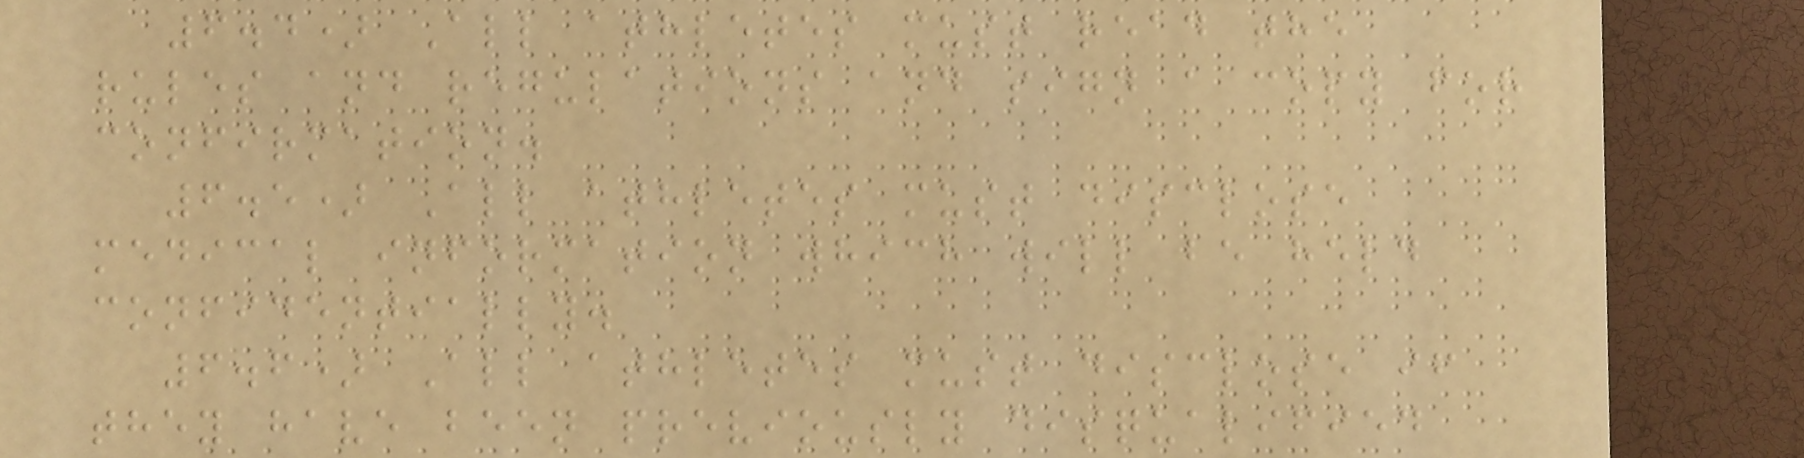6.4) All athletes must read the
rules and regulations and sign a copy for
confirmation.
6.5) All athletes must disclose
medical information which will be held
confidentially.
6.6) All athletes must disclose if
they have been previously disqualified
